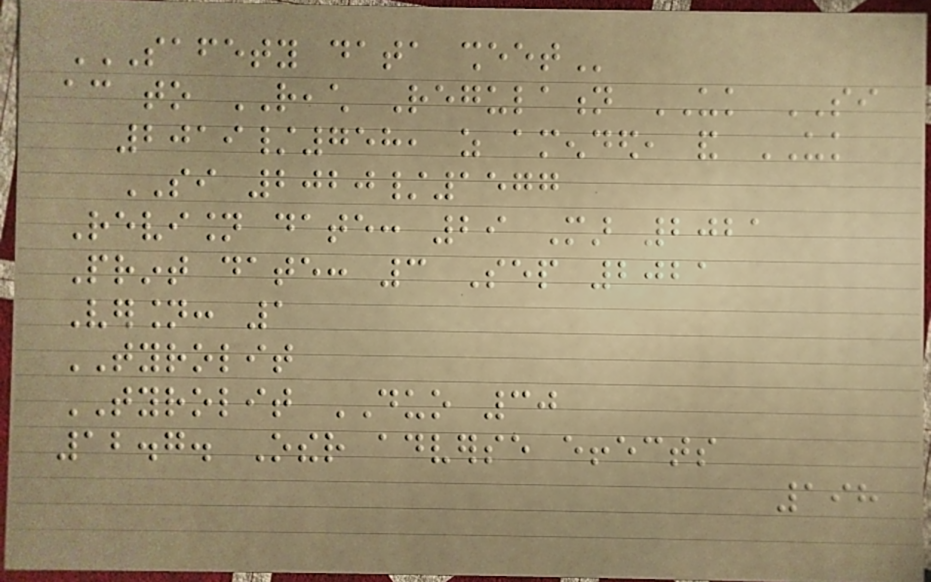SAFETY DATA SHEET
according to REACH Regulation UK SI
2019/758, as amended, and UK
SI 2020/1577
Revision date: 29 Mar 2021
Print date: 3 Sep 2021
Version: 1
TYROLIT
TYROLIT DUO 30
12.7. Other adverse effects
198
